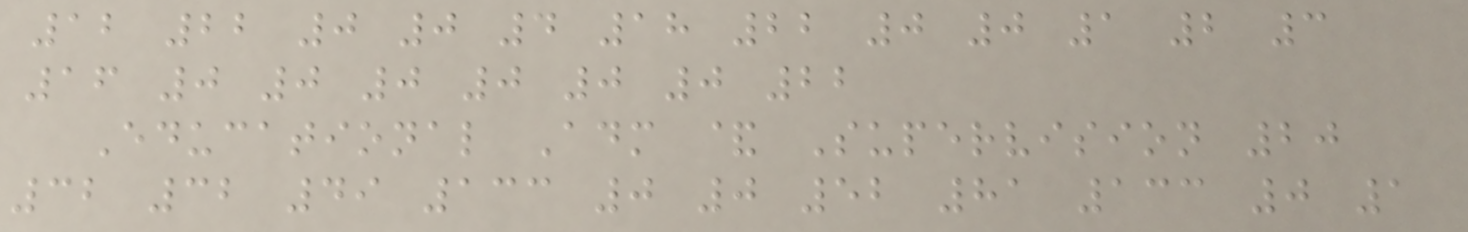12 22 0 0 4 18 22 0 0 1 2 3
16 0 0 0 0 0 0 22
Educational Adm & Supervision 20
32 32 49 133 0 0 52 81 133 0 1
